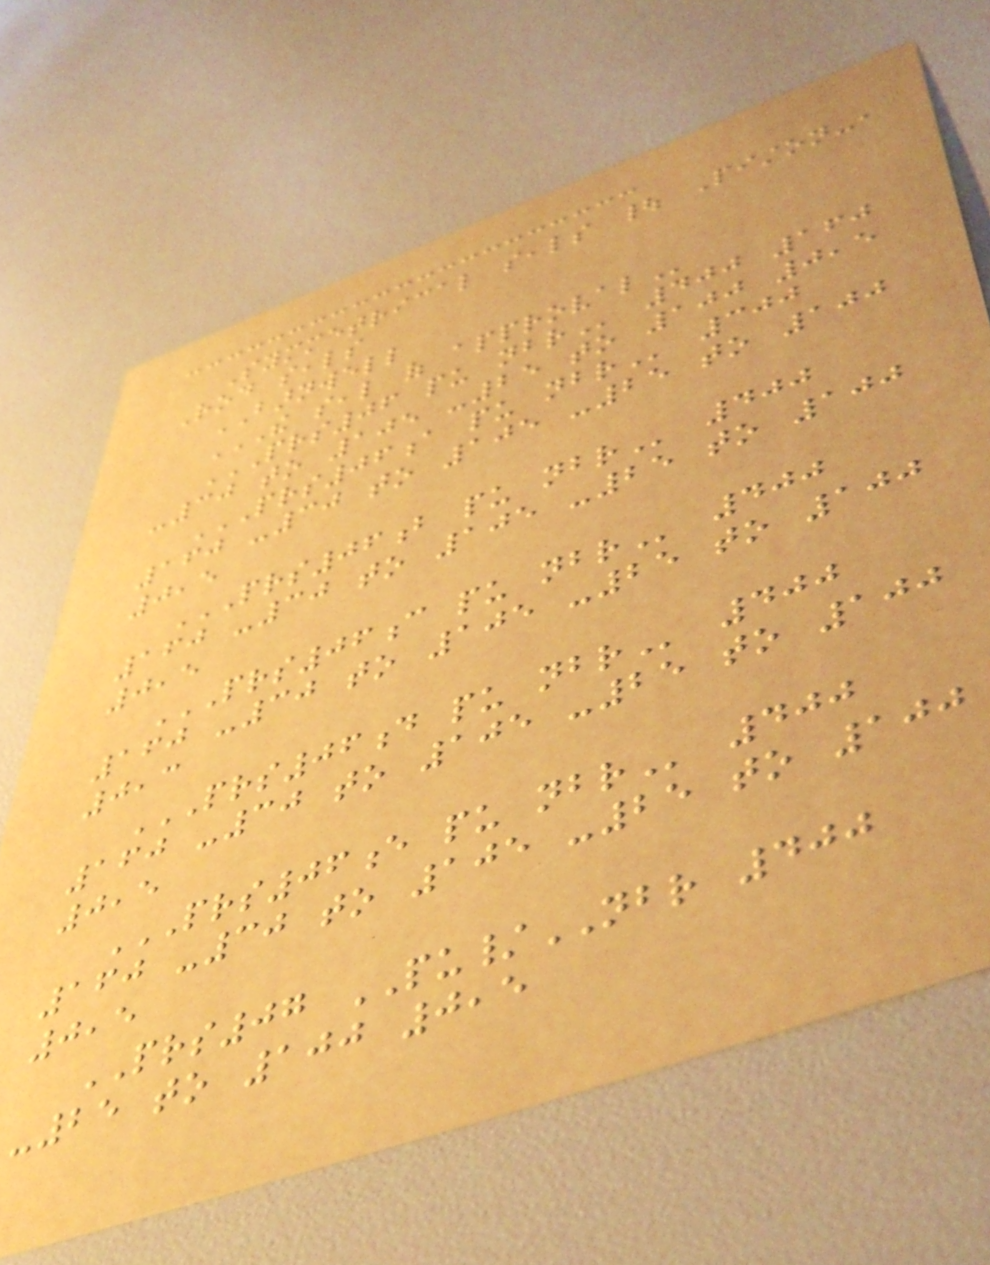Symmetrical seals | Piston-,
Rod seals
BARNWELL
THE SEAL OF APPROVAL
PRS06 PU NBR 400 160
-30 to 105 -25 to 100 0,5
PRS06A PU NBR 300
160 -30 to 105 -25 to 100
0,5
PRS06B PU NBR 400
160 -30 to 105 -25 to 100
0,5
PRS06C PU NBR 400
160 -30 to 105 -25 to 100
0,3
PRS06D PU NBR 400
160 -30 to 105 -25 to 100
0,5
PRS06E PU NBR 400
160 -30 to 105 -25 to 100
0,5
PRS07 PU/NBR 400
-25 to 100 0,5
